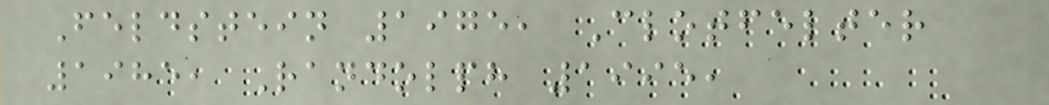Feldstein 1975, Clotfelter
1985, Randolph 1995,
